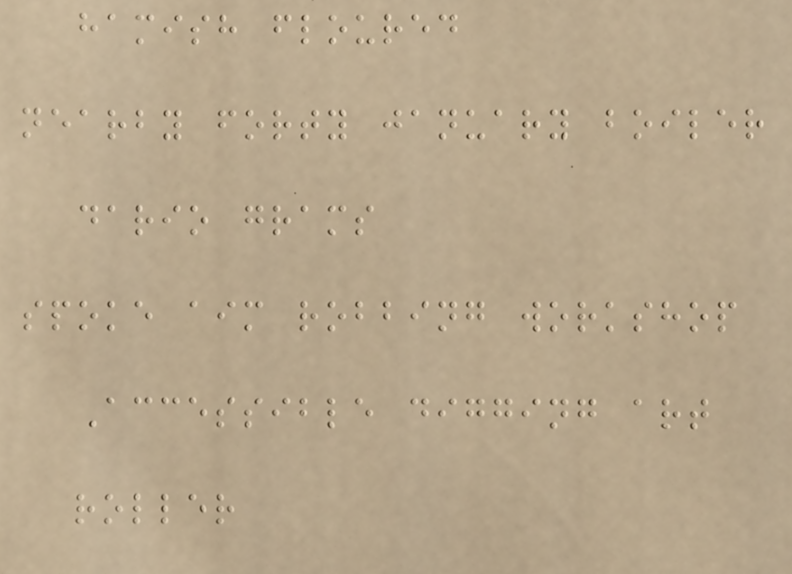hamish floured
nearby forty january boiler
dario grams
spoke aim robbing workshop
Accessible digging art
roller
